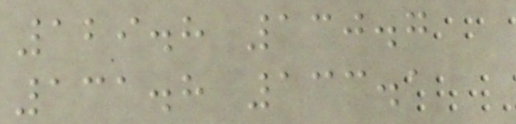129.8 130.7
131.8 133.1
